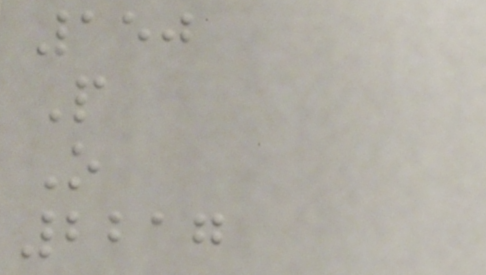150
P
O
2217
